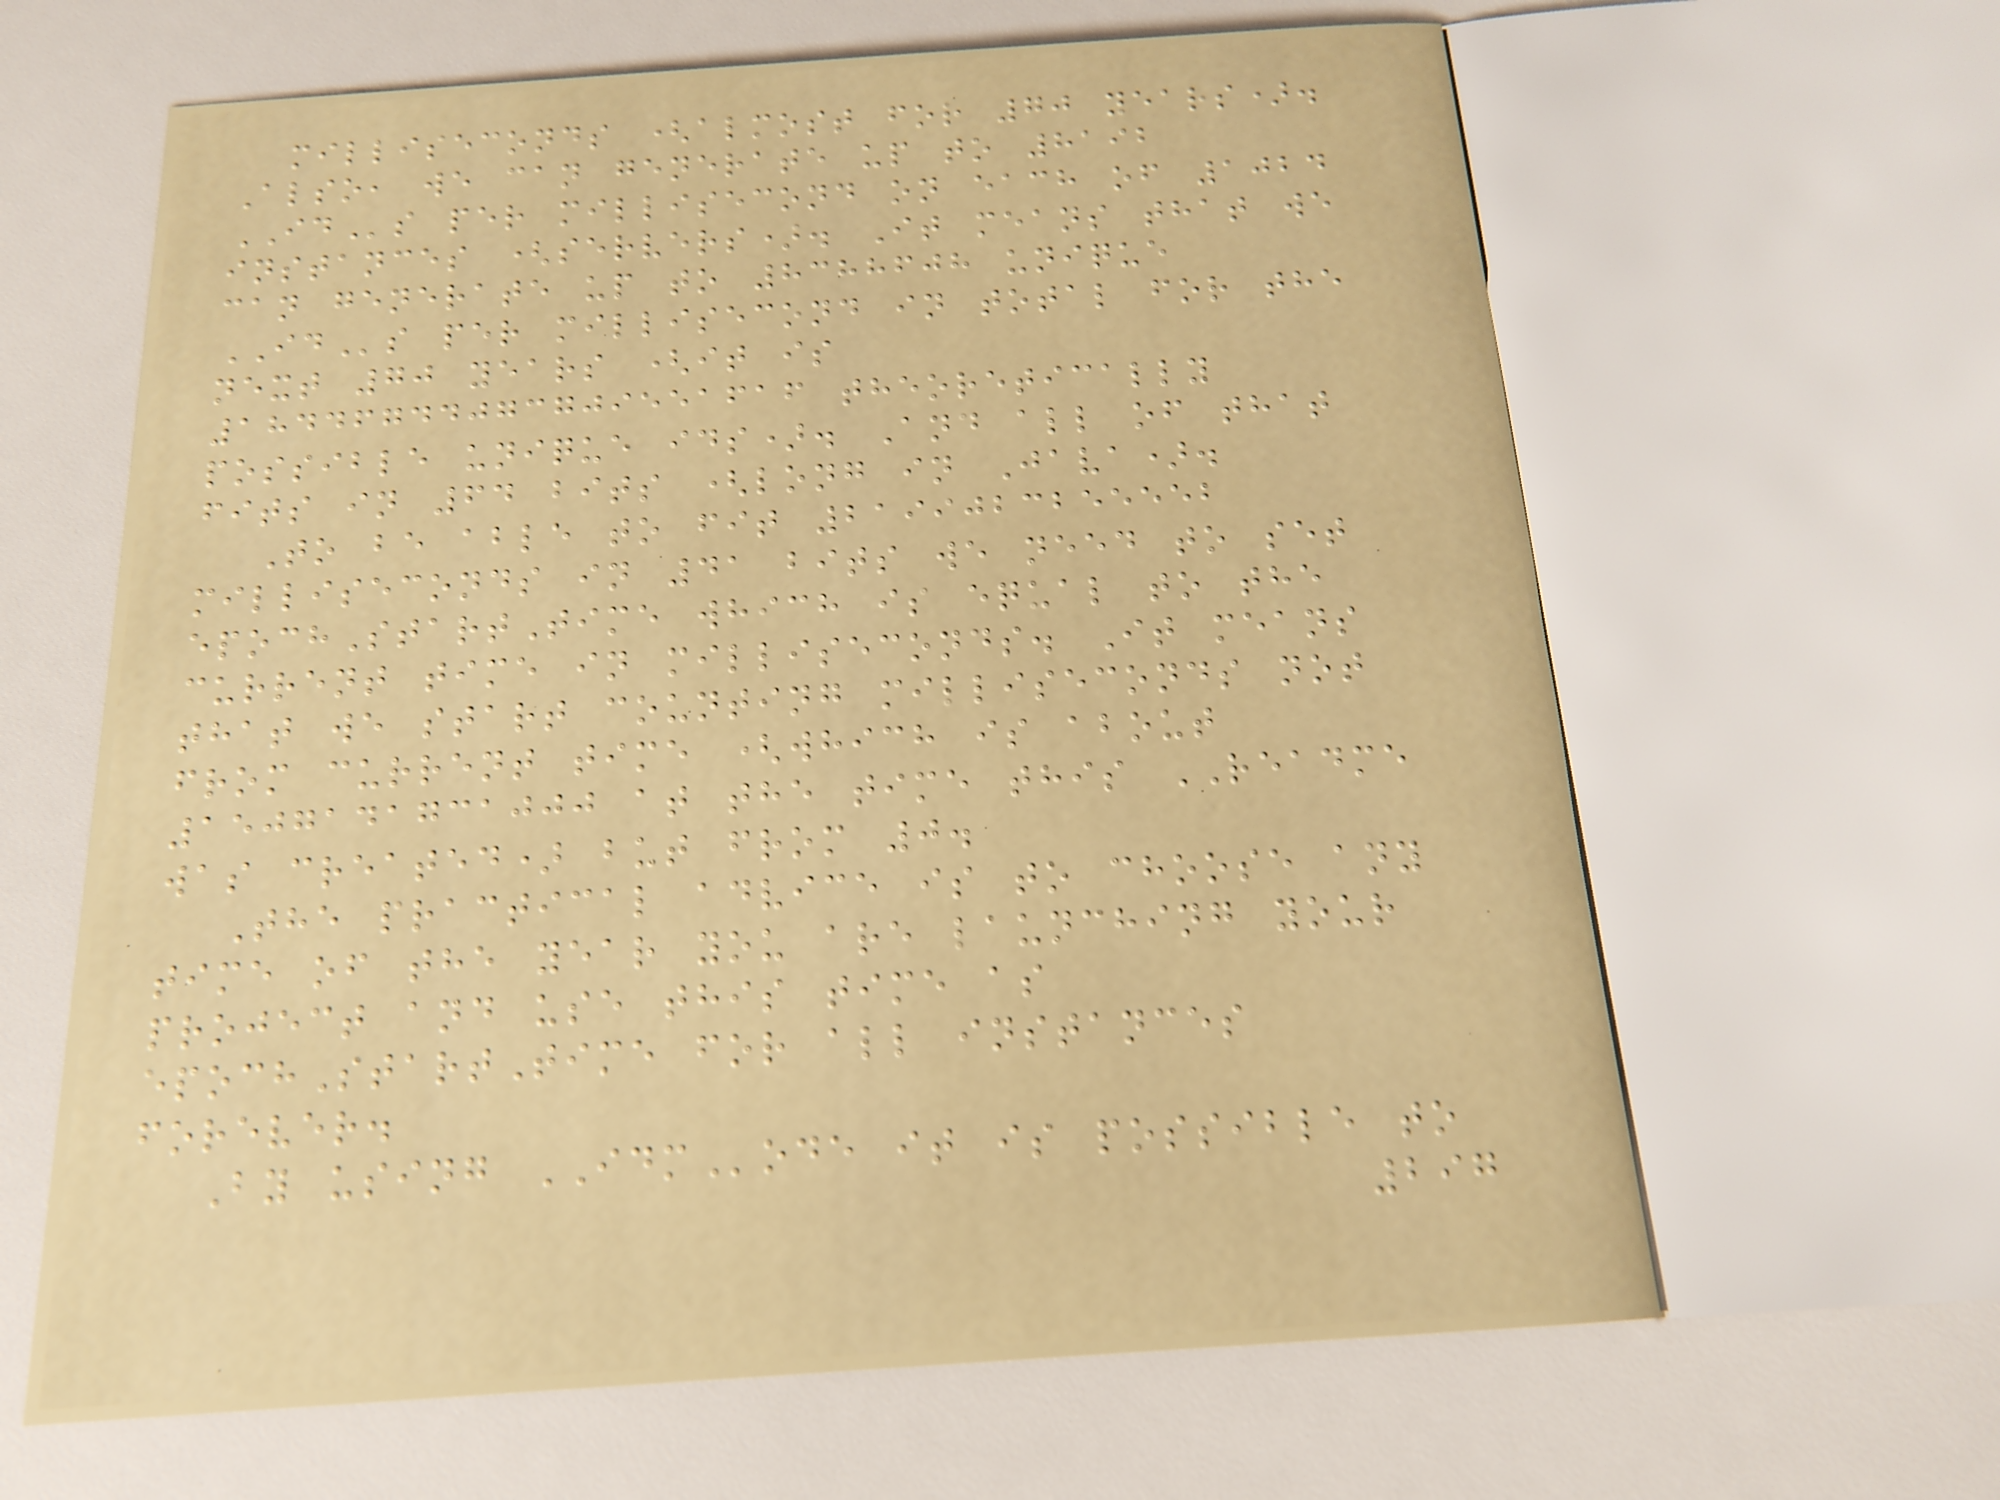milliseconds (almost for 70 years).
Also, we can generate up to 8192
IDs per millisecond on each of 1024
instances (servers). It means that we
can generate up to 8388608 unique
IDs per millisecond in total for the
next 70 years (it is
18446744073709551616 theoretically
possible unique ids). And all of that
fits in 64 bits (long in Java).
To be able to fit 2199023255552
milliseconds in 41 bits we need to set
epochStartTime which is equal to the
current time in milliseconds. It means
that we start counting milliseconds not
from current time (which is about
1507141731000 at the time this README
was created) but from 0.
The practical advice is to choose any
time of the year you are launching your
project and use this time as
epochStartTime for all instances
forever.
By using IDMode it is possible to
297
